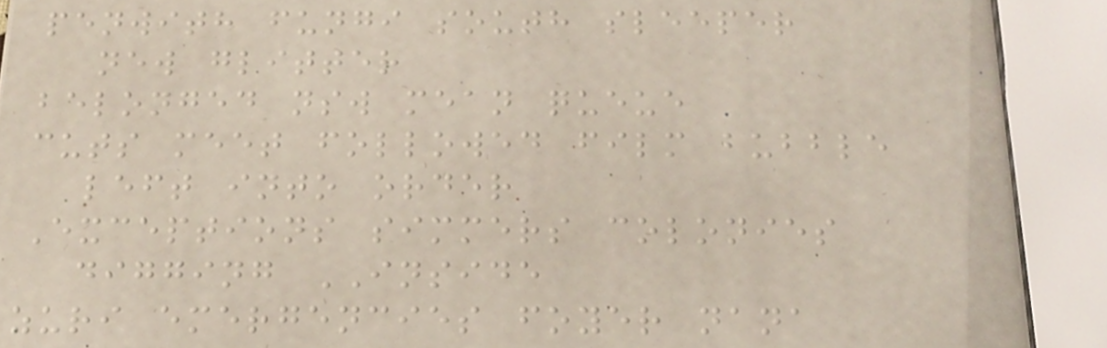penwith fungi south sleeper
new glitter
belonged nsw mean queue
cuts meet followed film bubble
left into order
Exceptions simmers colonies
digging INSIDE
zuri emergencies foyer nana
